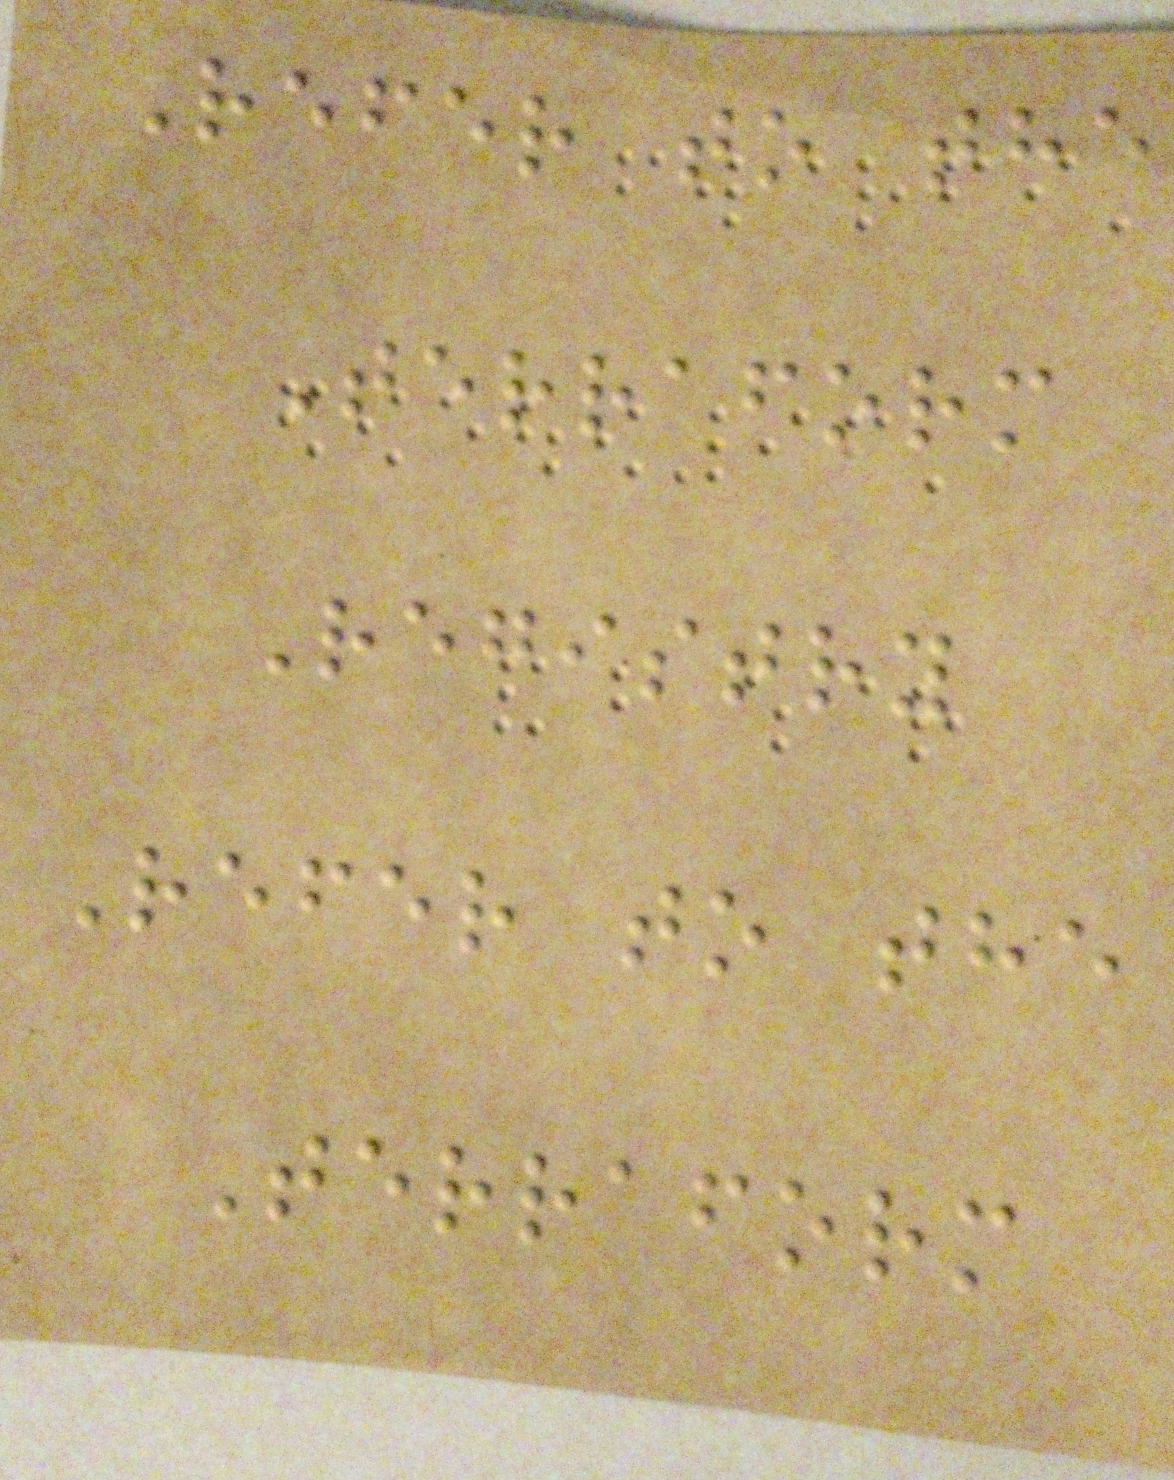Refer to the
Terraform
Registry
Refer to the
Terraform
